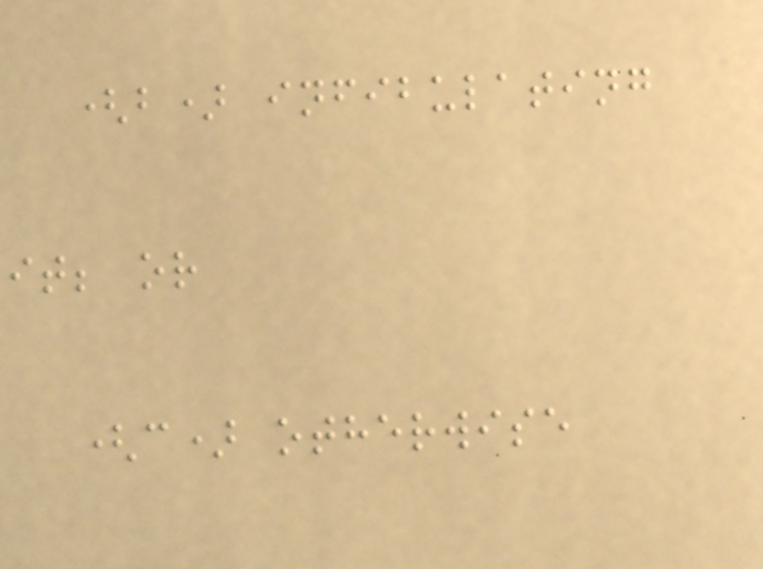(b) infibulating
it; or
(c) otherwise
